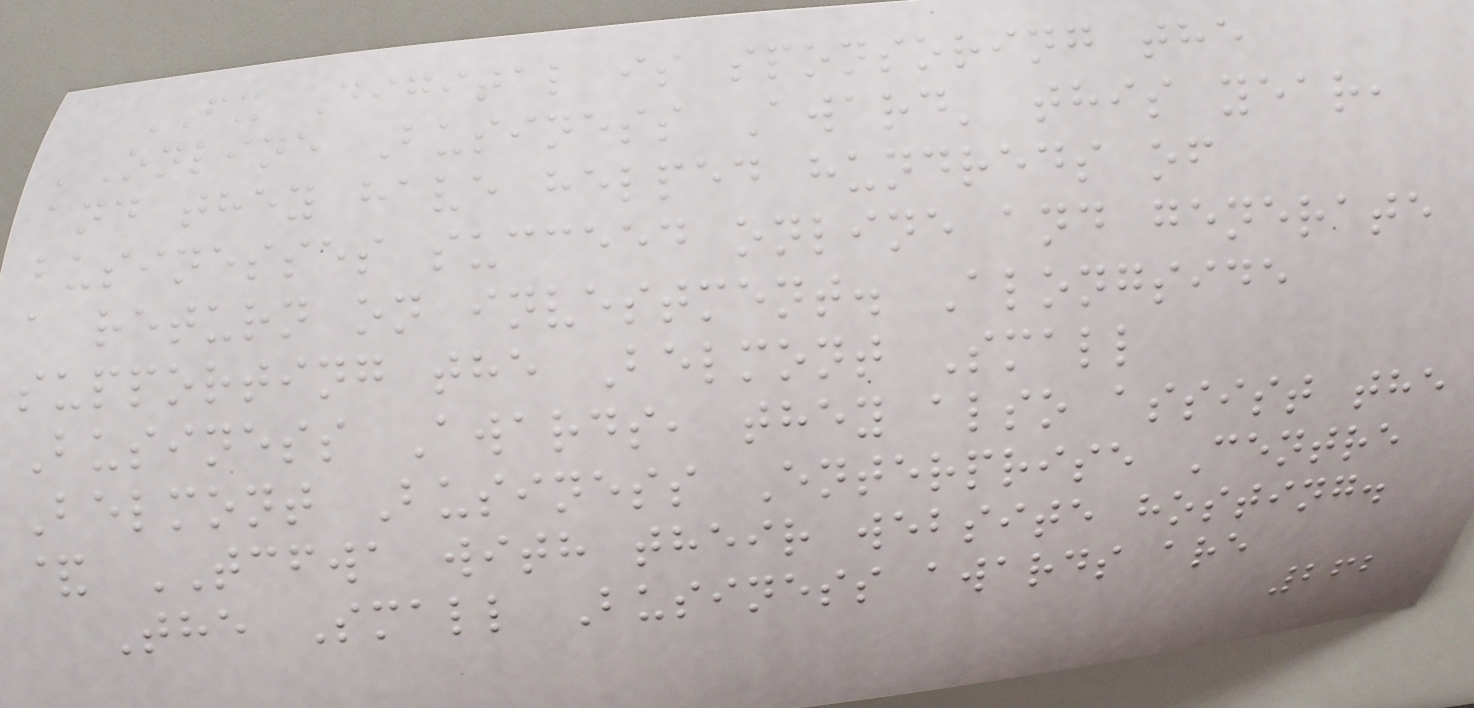FX Digital is sponsoring the
'Online Business Award' this year,
and they have helped hundreds of
businesses succeed online and generate
a return on investment. Alongside
supporting the Belmont Small
Business Awards, they also assist the
Belmont Business Enterprise Centre
& TCFWA with their website hosting.
The Small Business awards are
262
